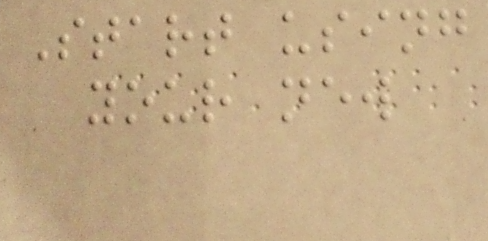Start using
your new
